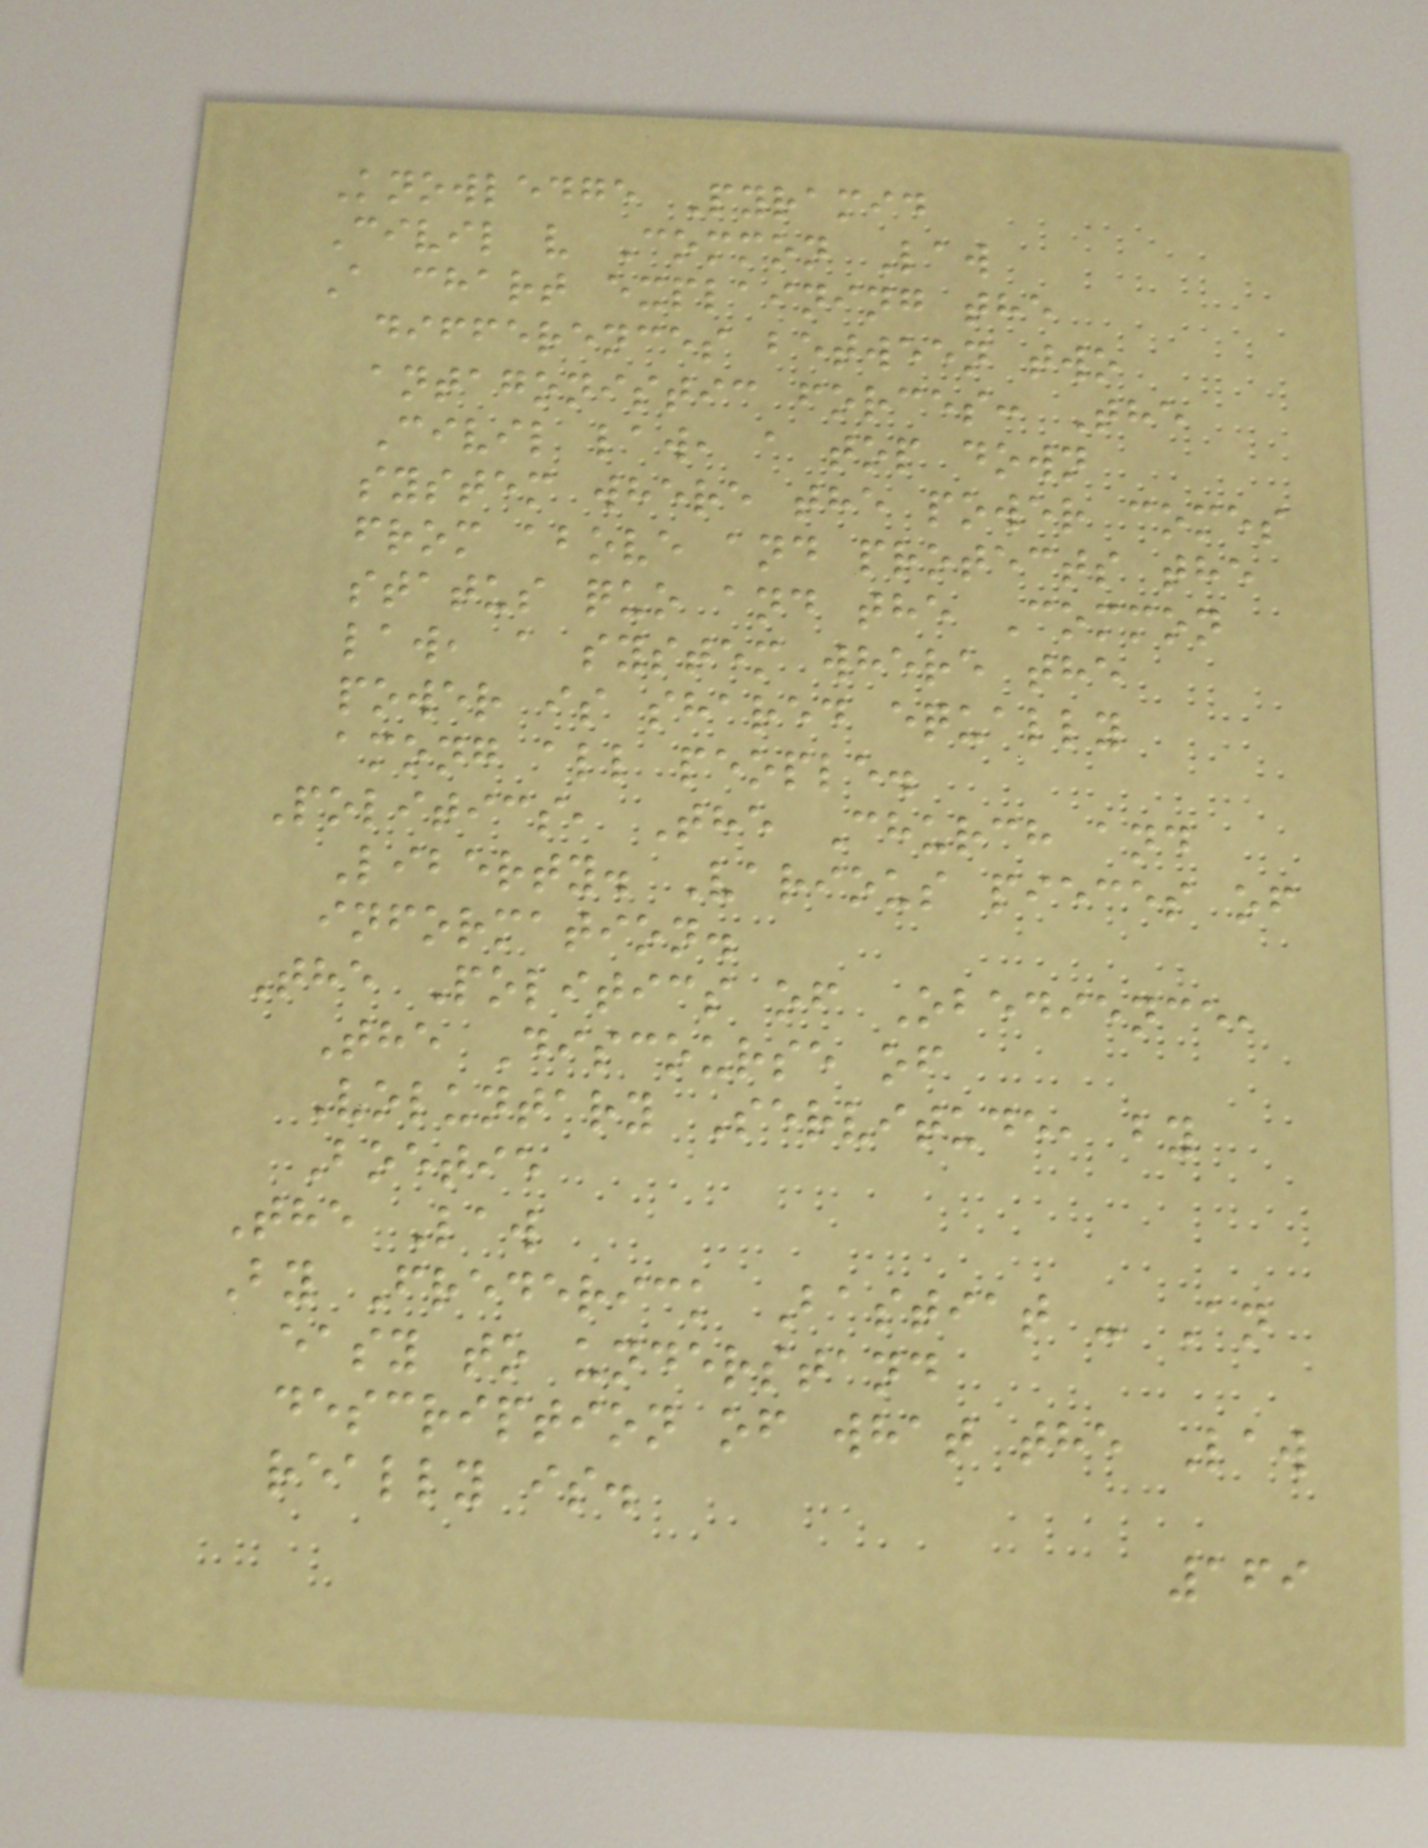Knowledge Pyramid
Civil v Common Law
A chart explaining the
differences between two
antagonistic forces: The
Civil law, a top down
system where the power comes
from above and protects the
status quo and the Common
law, a system where the
power is shared equally
among all people.
Politics, The Church and
Liberty. Various pieces of
information.
The Politics of Obedience,
The Discourse of
Voluntary Servitude, by
Boetie
The Law
By Frederick Bastiat - An
easy to understand
description of what the Law
really is.
169
